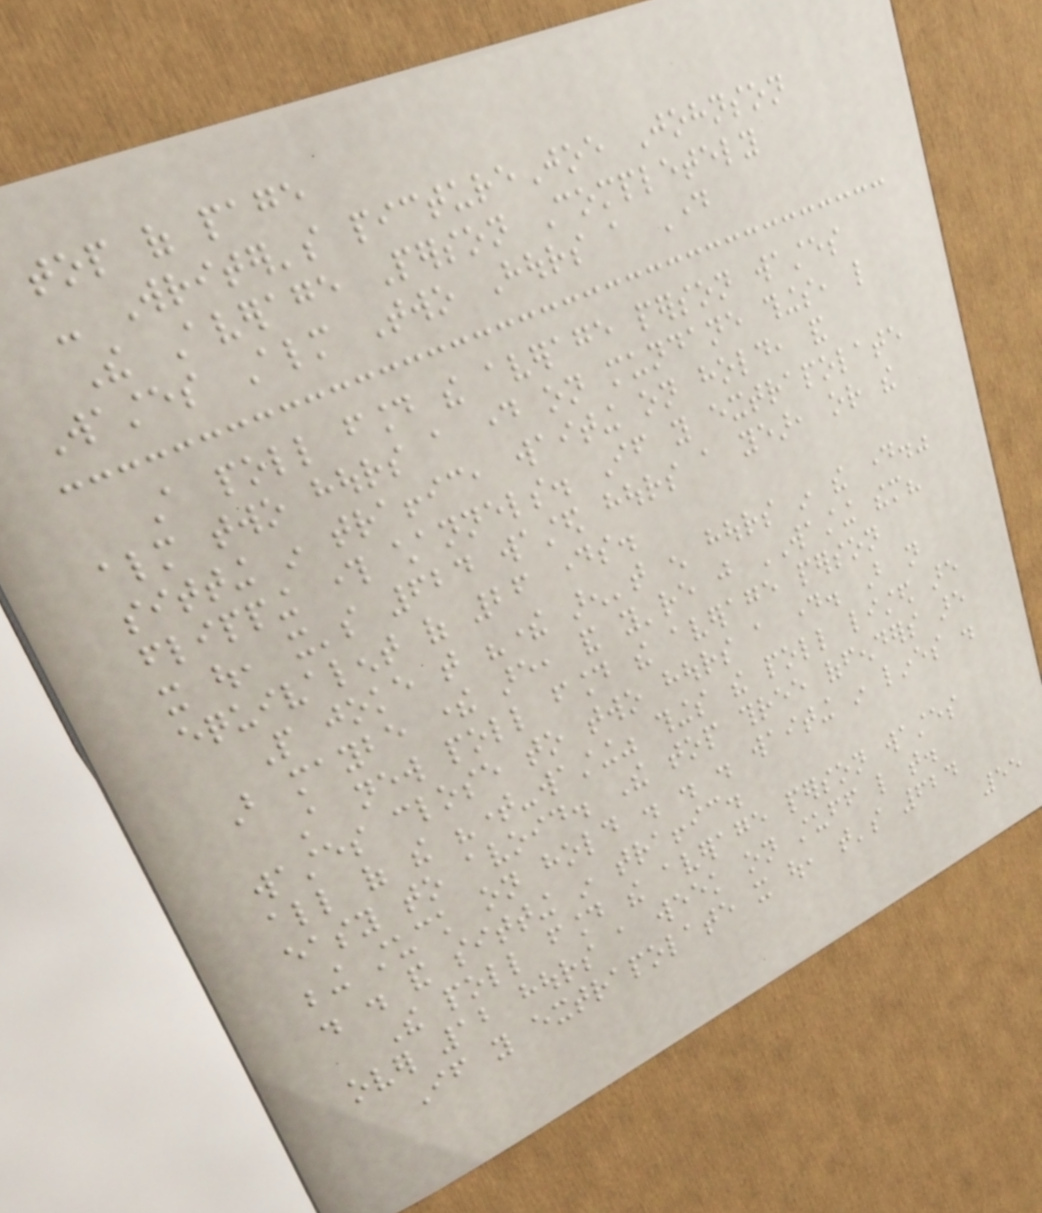top of page
- Writer's pictureJoe Johnson
The Average Person Completely
Wastes Almost Two Hours a Day
A poll found the average person wastes
almost two hours a day on mundane things, like
sitting in traffic, waiting on hold, and
flipping through channels. If you extrapolate
it out, it's 624 wasted hours a year, or the
equivalent of 26 days.
People joke that "there aren't enough hours in the day."
But maybe there are, and you're just WASTING them?
A new poll found the average person
wastes close to two hours a day. But not
all of the "time-wasting" things the poll listed are
easy to avoid. The top three offenders are
being stuck on hold . . . waiting in lines .
. . and sitting in traffic.
The poll found the average person wastes
over 12 hours a week on stuff like that.
If you extrapolate it out, that's 624
55
